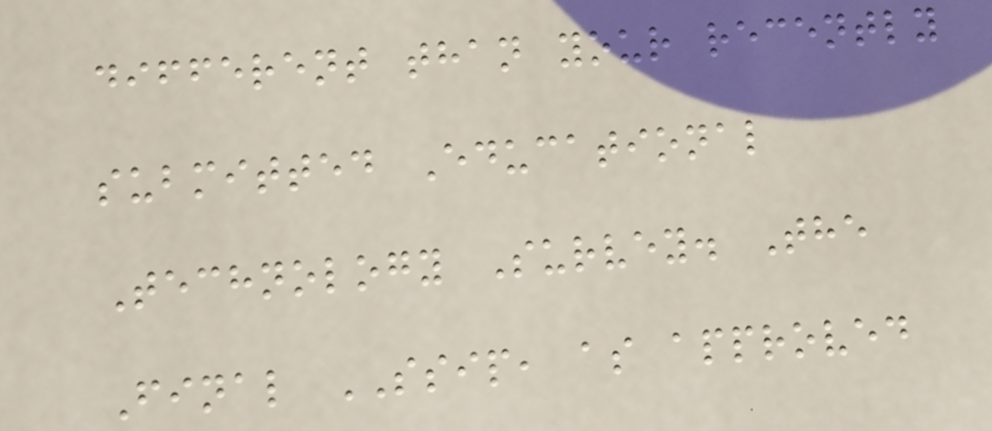different than your recently
submitted Educational
Technology Survey. The
Final SSIP, as approved
